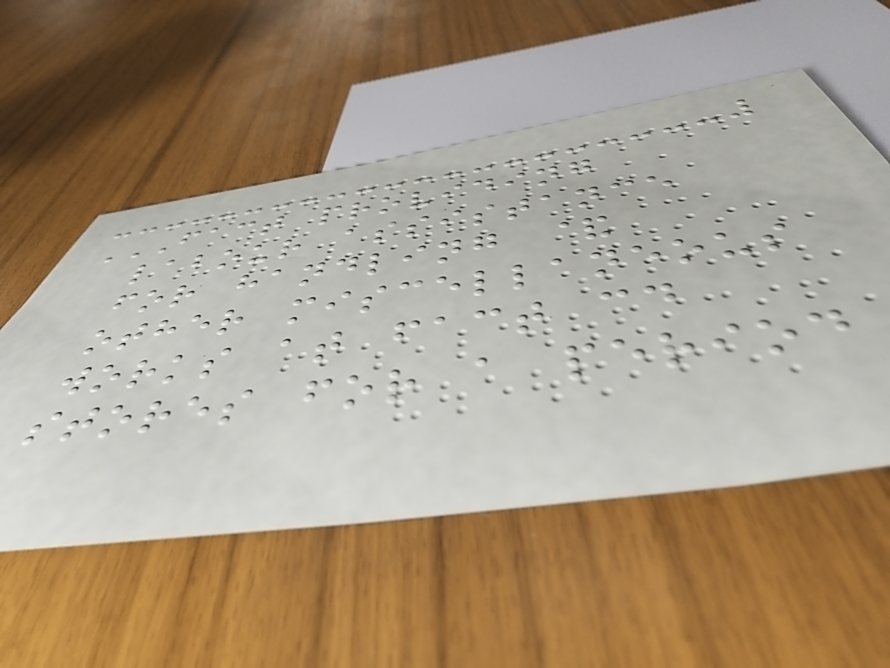FACT PROVIDING
LABOUR ASSISTANCE
FOR HANDLING &
OTHER MISCELLANEOUS
WORKS AT FACT CD
STORES FOR A PERIOD
